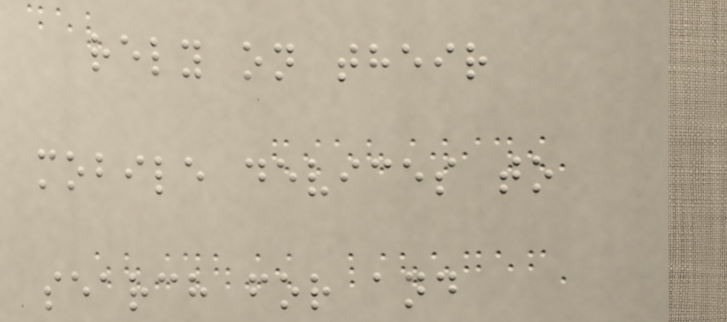rely on their
mobile devices to
search for and
